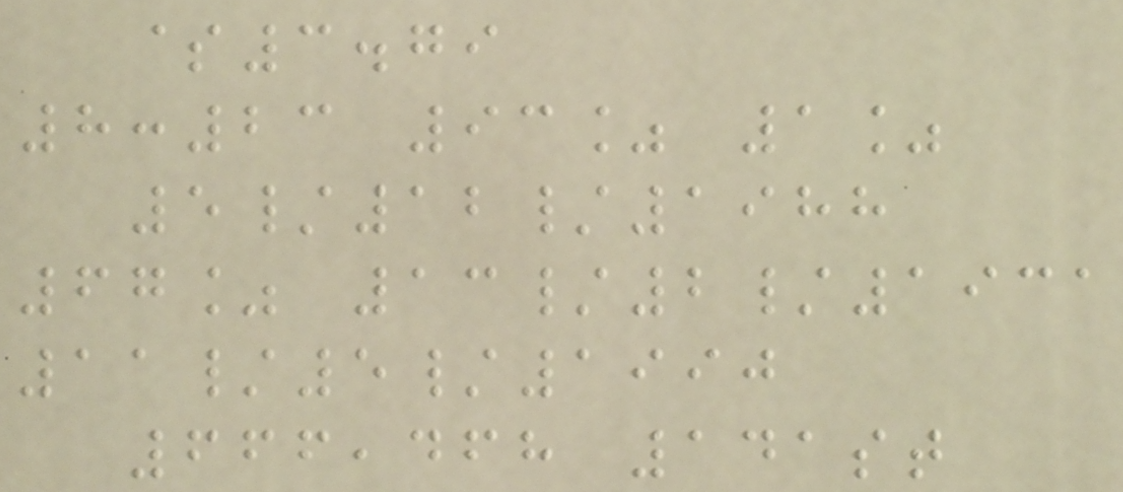$3.79
8:23 93% 1%
5/12/1988
67% 13/2/1931
11/5/1990
666,468 141st
